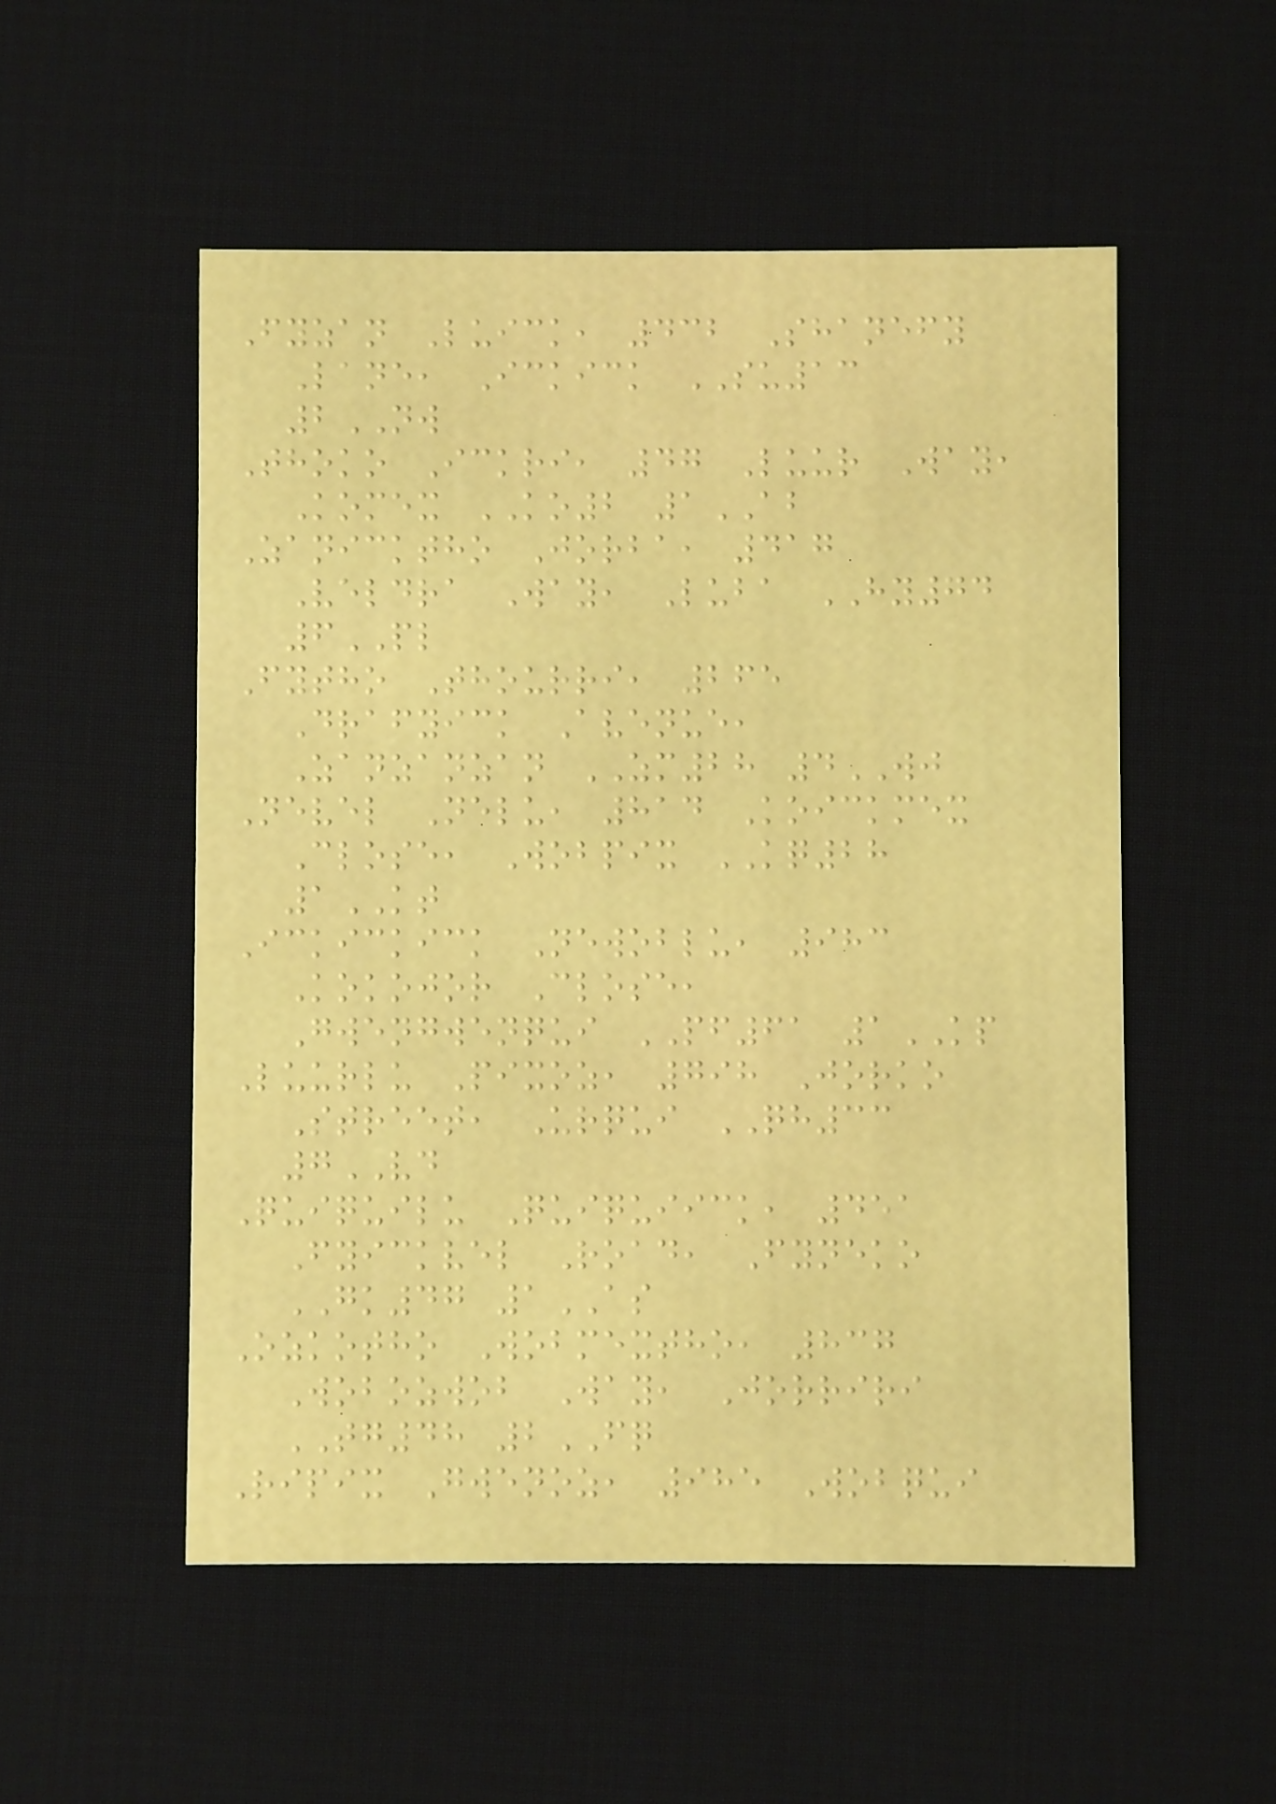Fyzan Luick, 432 Shanefy
Lane, Ickick SU13
2NW
Thoko Ickri, 47 Luur Way,
Komex KO2 1AB
Zanicktho Jorba, 417
Veldra Way, Luba HY74
6PL
Fytho Thourri, 265
Drafyick Avenue,
Zanzanzan ZM28 4WJ
Nevel Nelu, 814 Koickmex
Close, Wobpix KQ28
1KT
Ickickick Newoblu, 983
Kokojor Close,
Gwengwenqui PF61 1KP
Luurlu Pixoz, 798 Jorko
Street, Urqui QH33
7VD
Quiquilu Quiquiick, 451
Fyickvel Road, Fyneko
GK47 1AS
Ozkotho Wobmextho, 837
Wobozwob Way, Jorriri
TG48 2FQ
Ripix Gwenoz, 985 Wobqui
